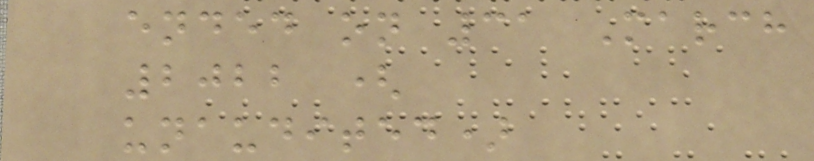ended on 31 March
2022 (
unaudited)
